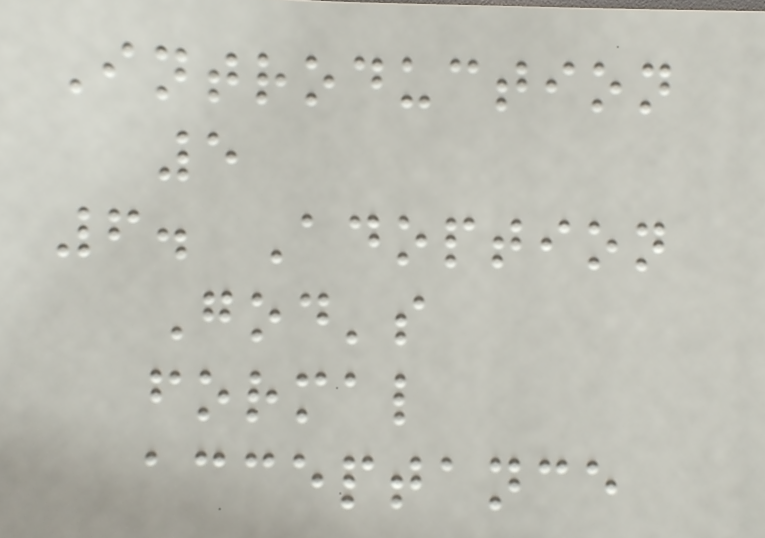Introduction
5
6. Adoption
God's
formal
acceptance
